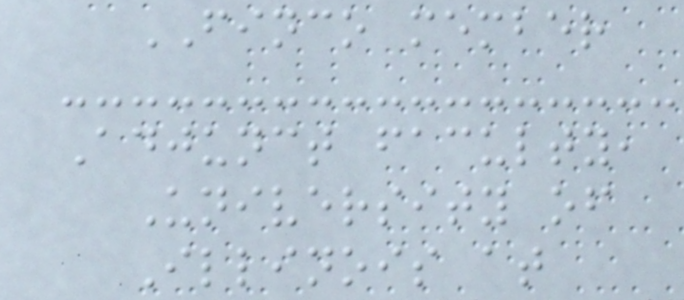FINCO member
Adjunct faculty,
University of
Illinois at
